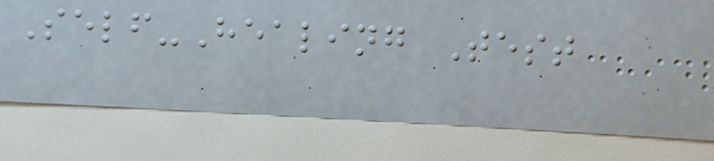Self-Healing Test
